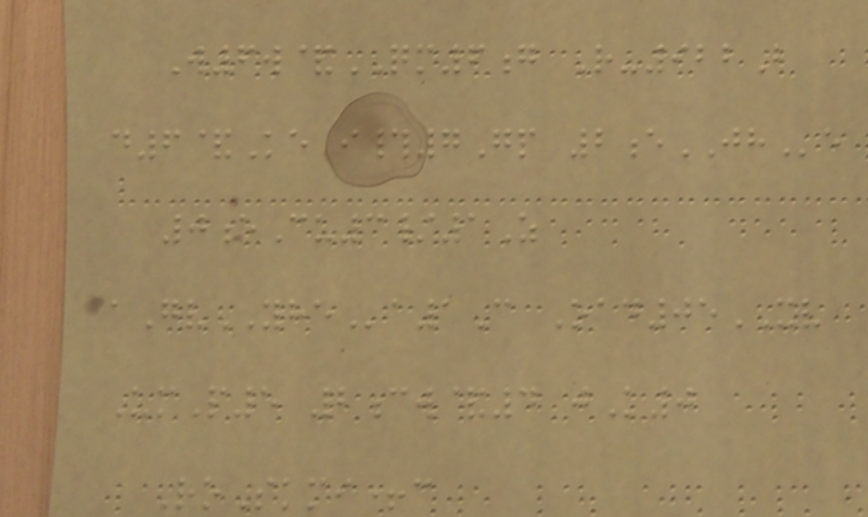W6w&QM6g R-922B
d6&Ke i#7Gp 2eJHe
0eCu3/1Z
aGvYHEa1C Oad05XV
UmP5 2cw&4 jK0
RoSkmi+c
